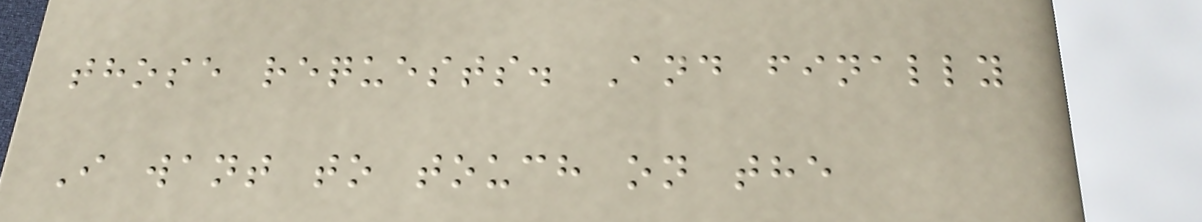those requests. And finally
I want to touch on the
